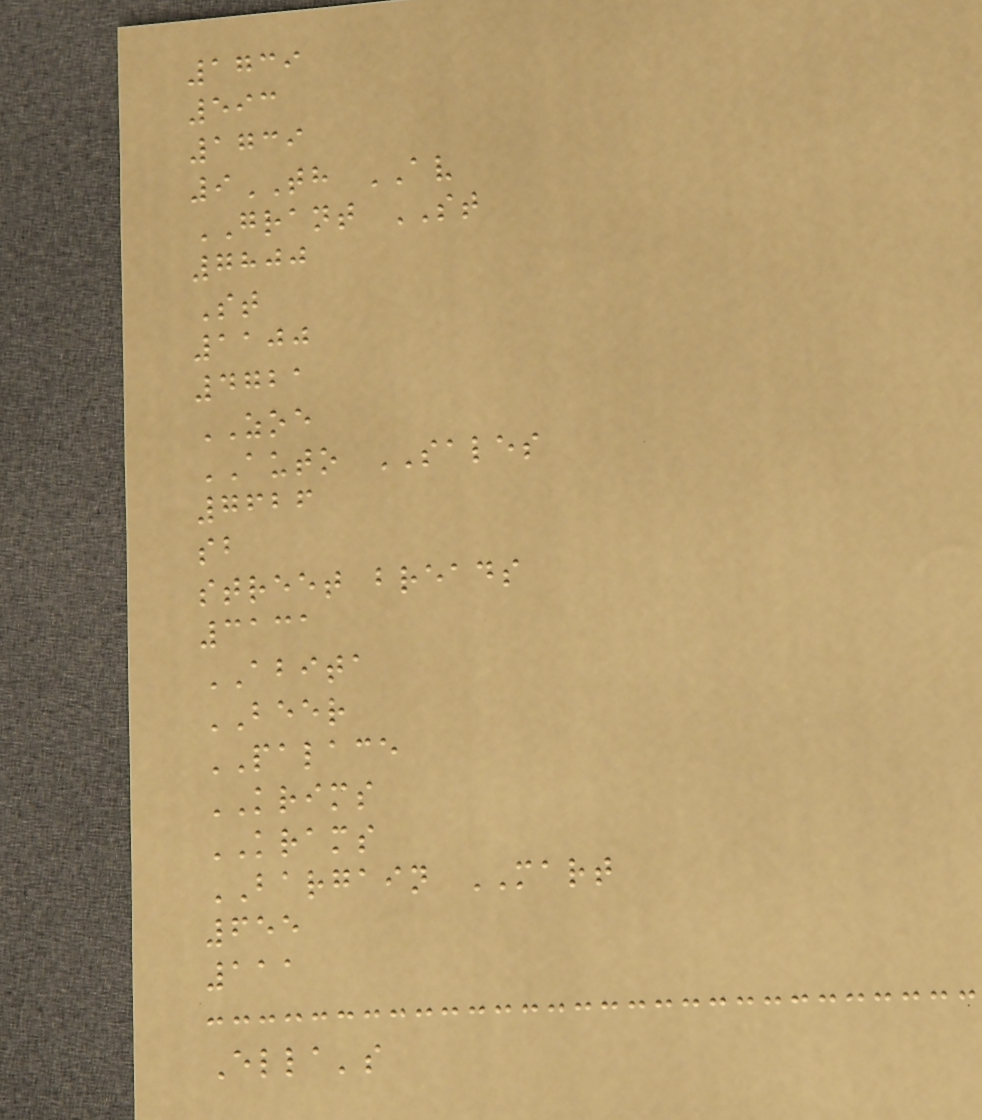1739
593
1739
9TH AV
GRANT ST
7800
St
1100
4721
ZOE
AUTO SALES
7626
sb
street breads
3131
ABITA
BEER
PALACE
KRIMS
KRAMS
BARGAIN MART
655
111
Ella's
